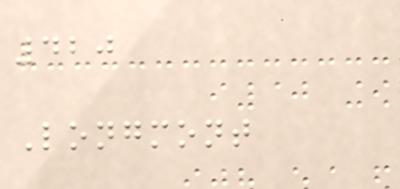420
Longmont
